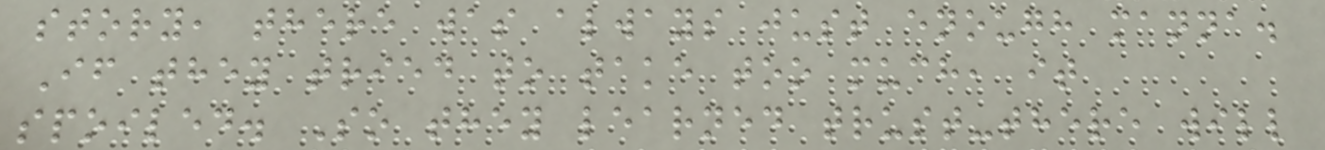story, there was always just enough manna.
If they tried to take too much, it
spoiled. So they learned trust-there will
